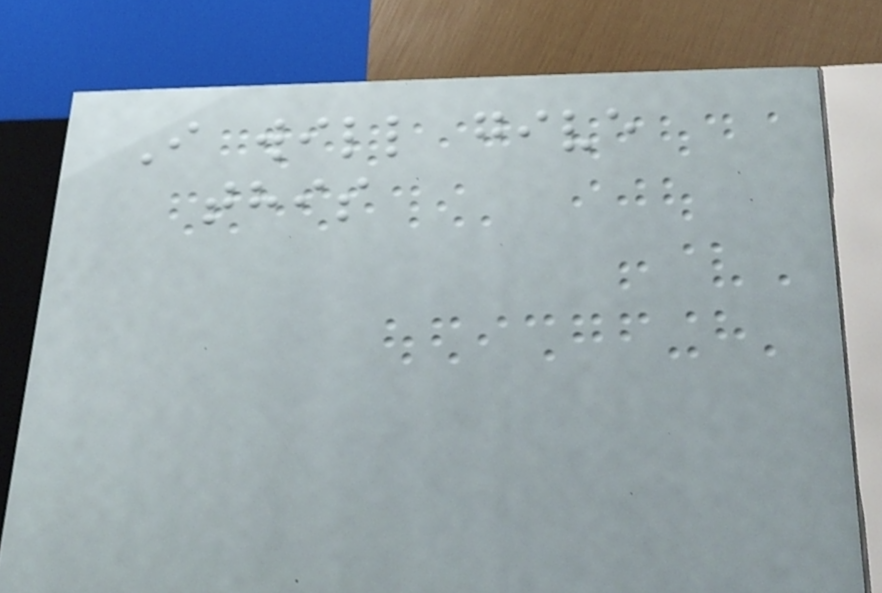I will give
this
